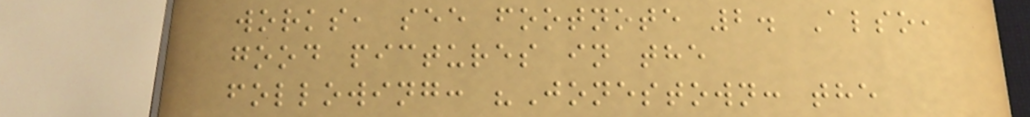works, see footnote 2. Also,
good pictures in the
following: "Jonestown: the
